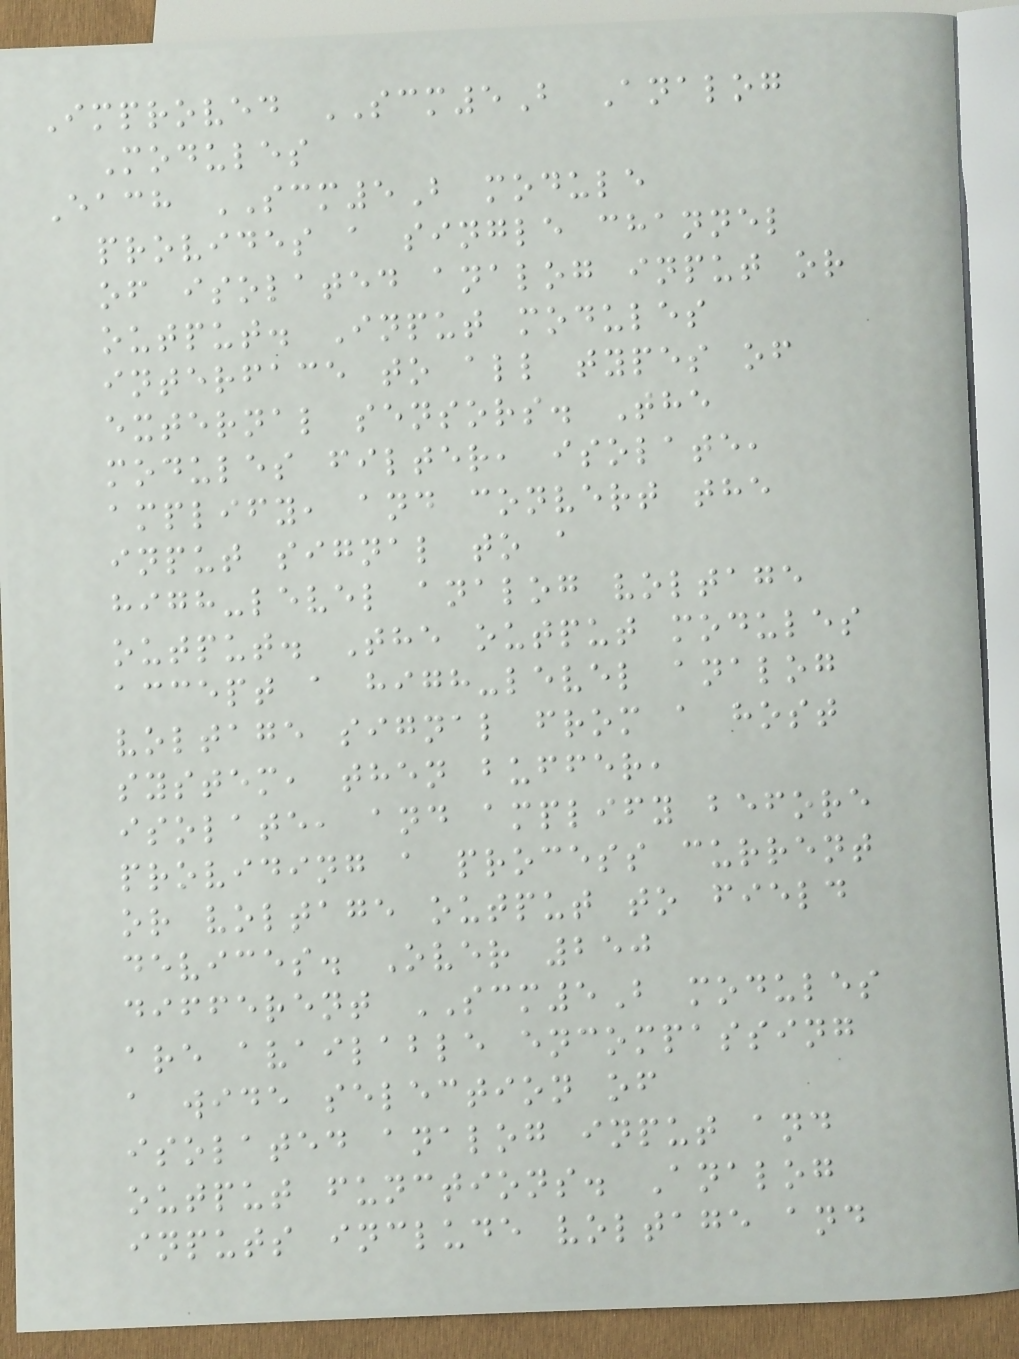Improved SCM5B Analog
Modules
Each SCM5B module
provides a single channel
of isolated analog input or
output. Input modules
interface to all types of
external sensors. The
modules filter, isolate,
amplify, and convert the
input signal to a
high-level analog voltage
output. The output modules
accept a high-level analog
voltage signal from a host
system, then buffer,
isolate, and amplify before
providing a process current
or voltage output to field
devices. Over 250
different SCM5B modules
are available encompassing
a wide selection of
isolated analog input and
output functions. Analog
inputs include voltage and
